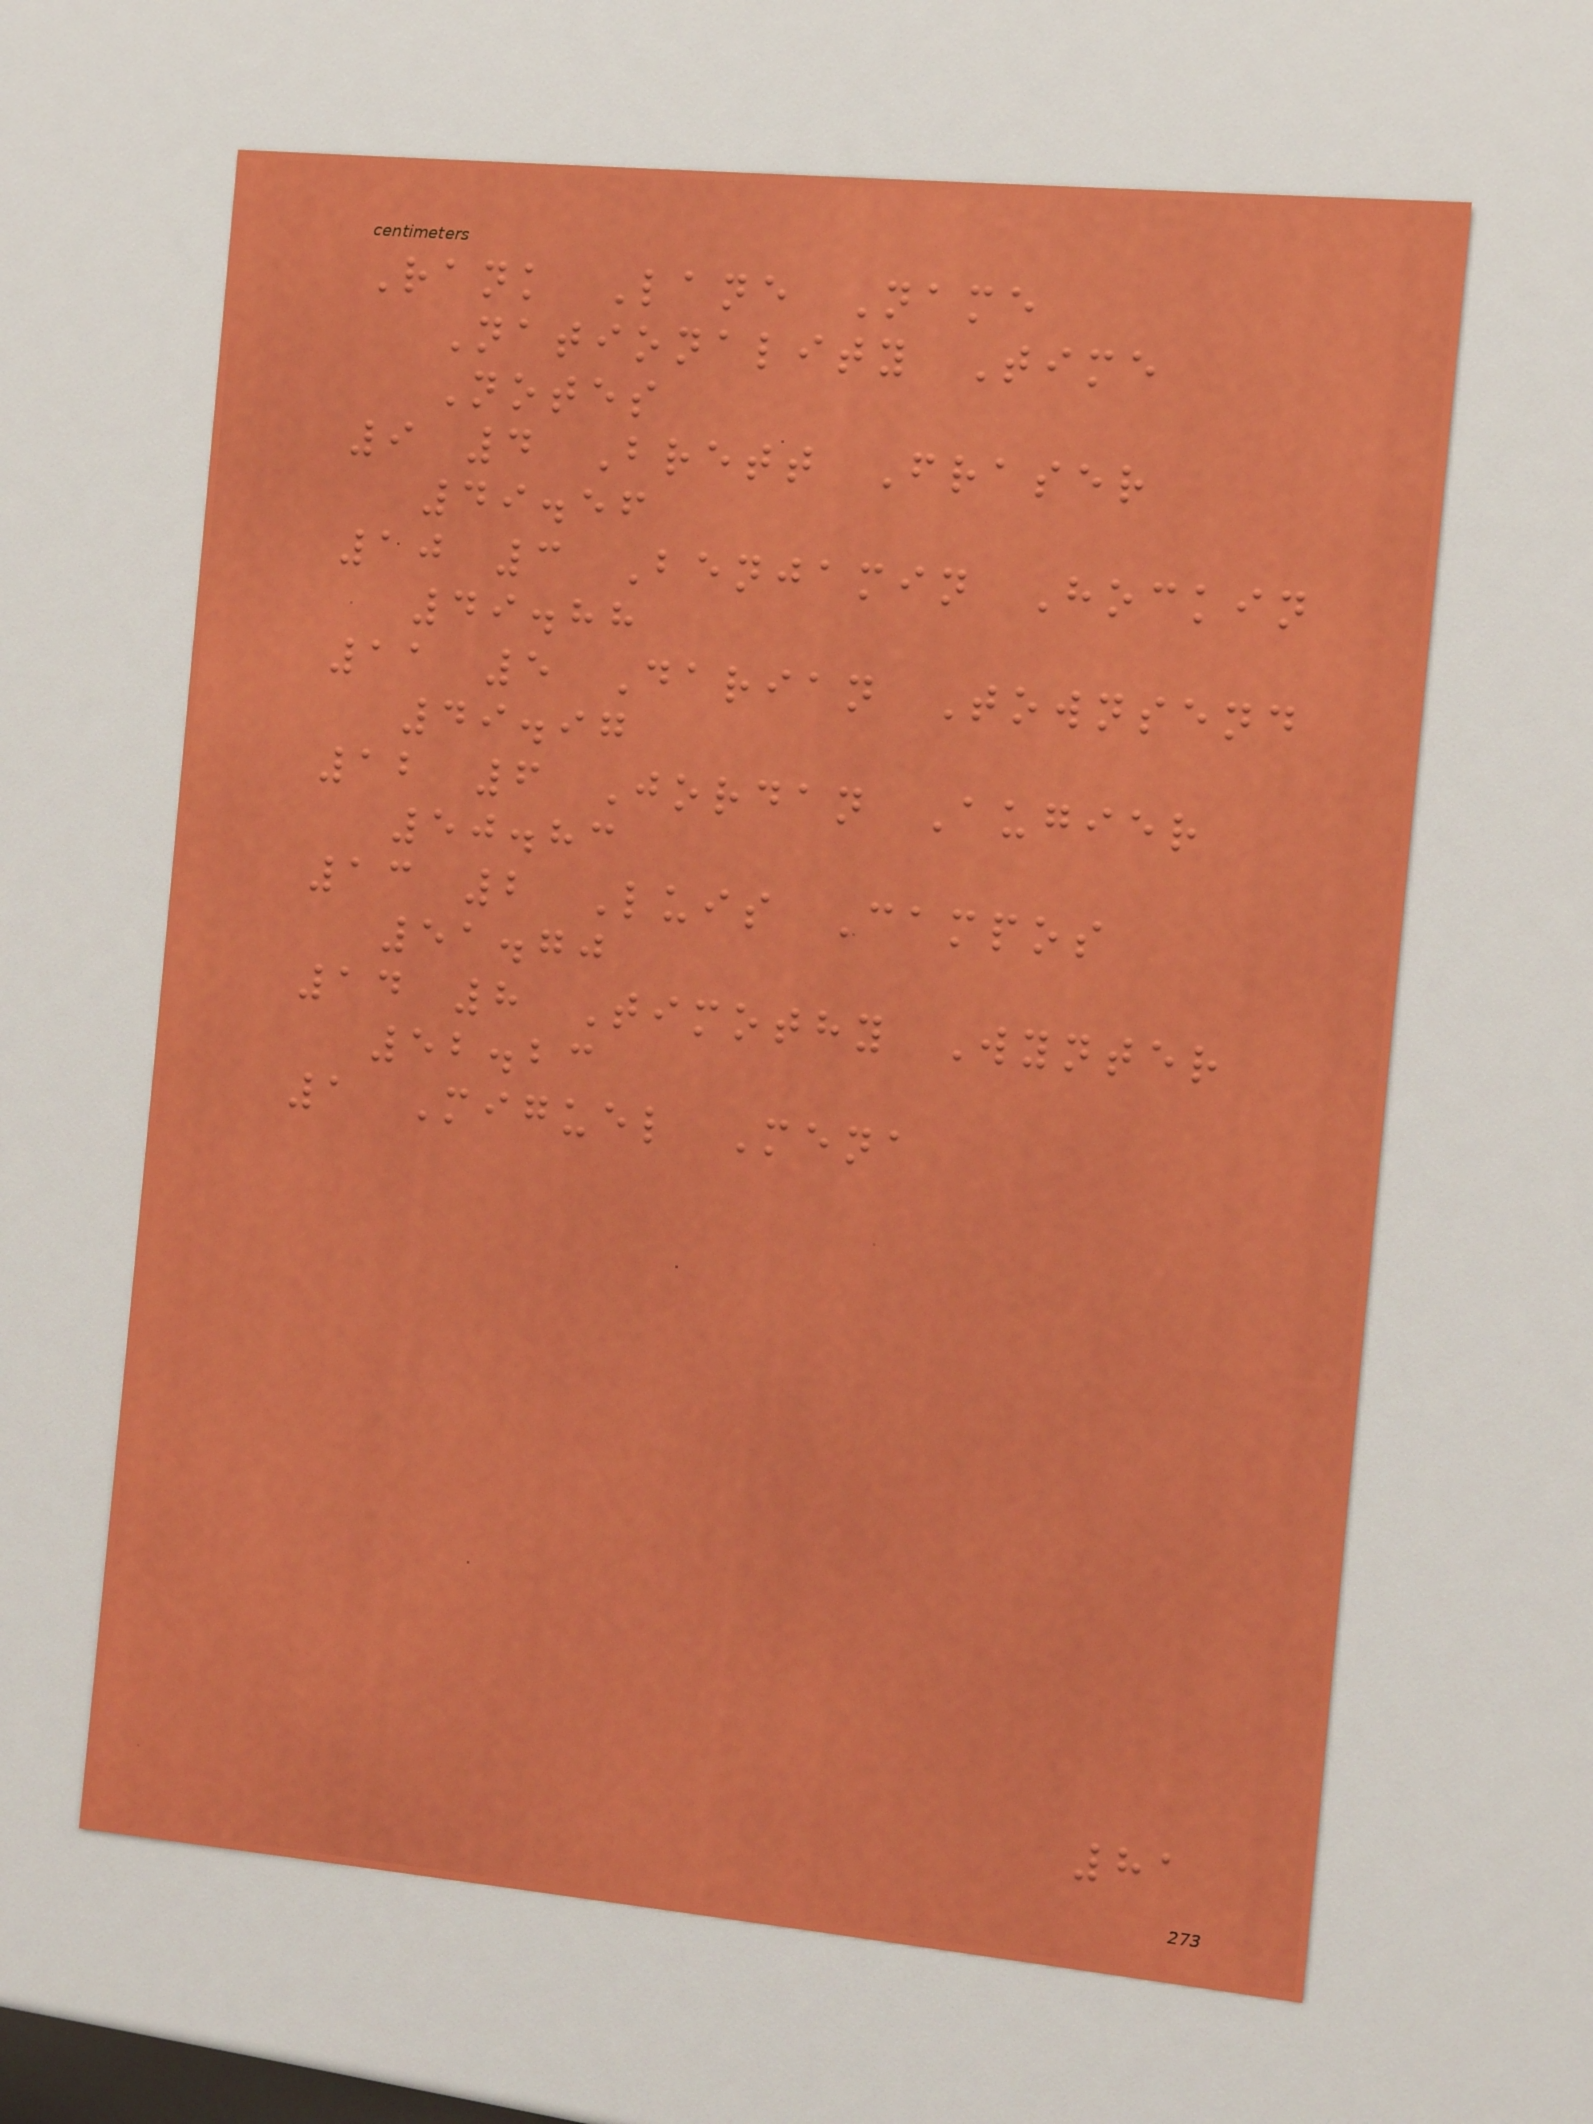Rank Lane Name
Nationality Time
Notes
9 4 Brett Fraser
49.56
10 3 Benjamin Hockin
49.88
11 5 Darian Townsend
49.97
12 6 Jordan Augier
50.83
13 2 Luis Campos
51.70
14 8 Timothy Wynter
52.23
1 Miguel Mena
81
